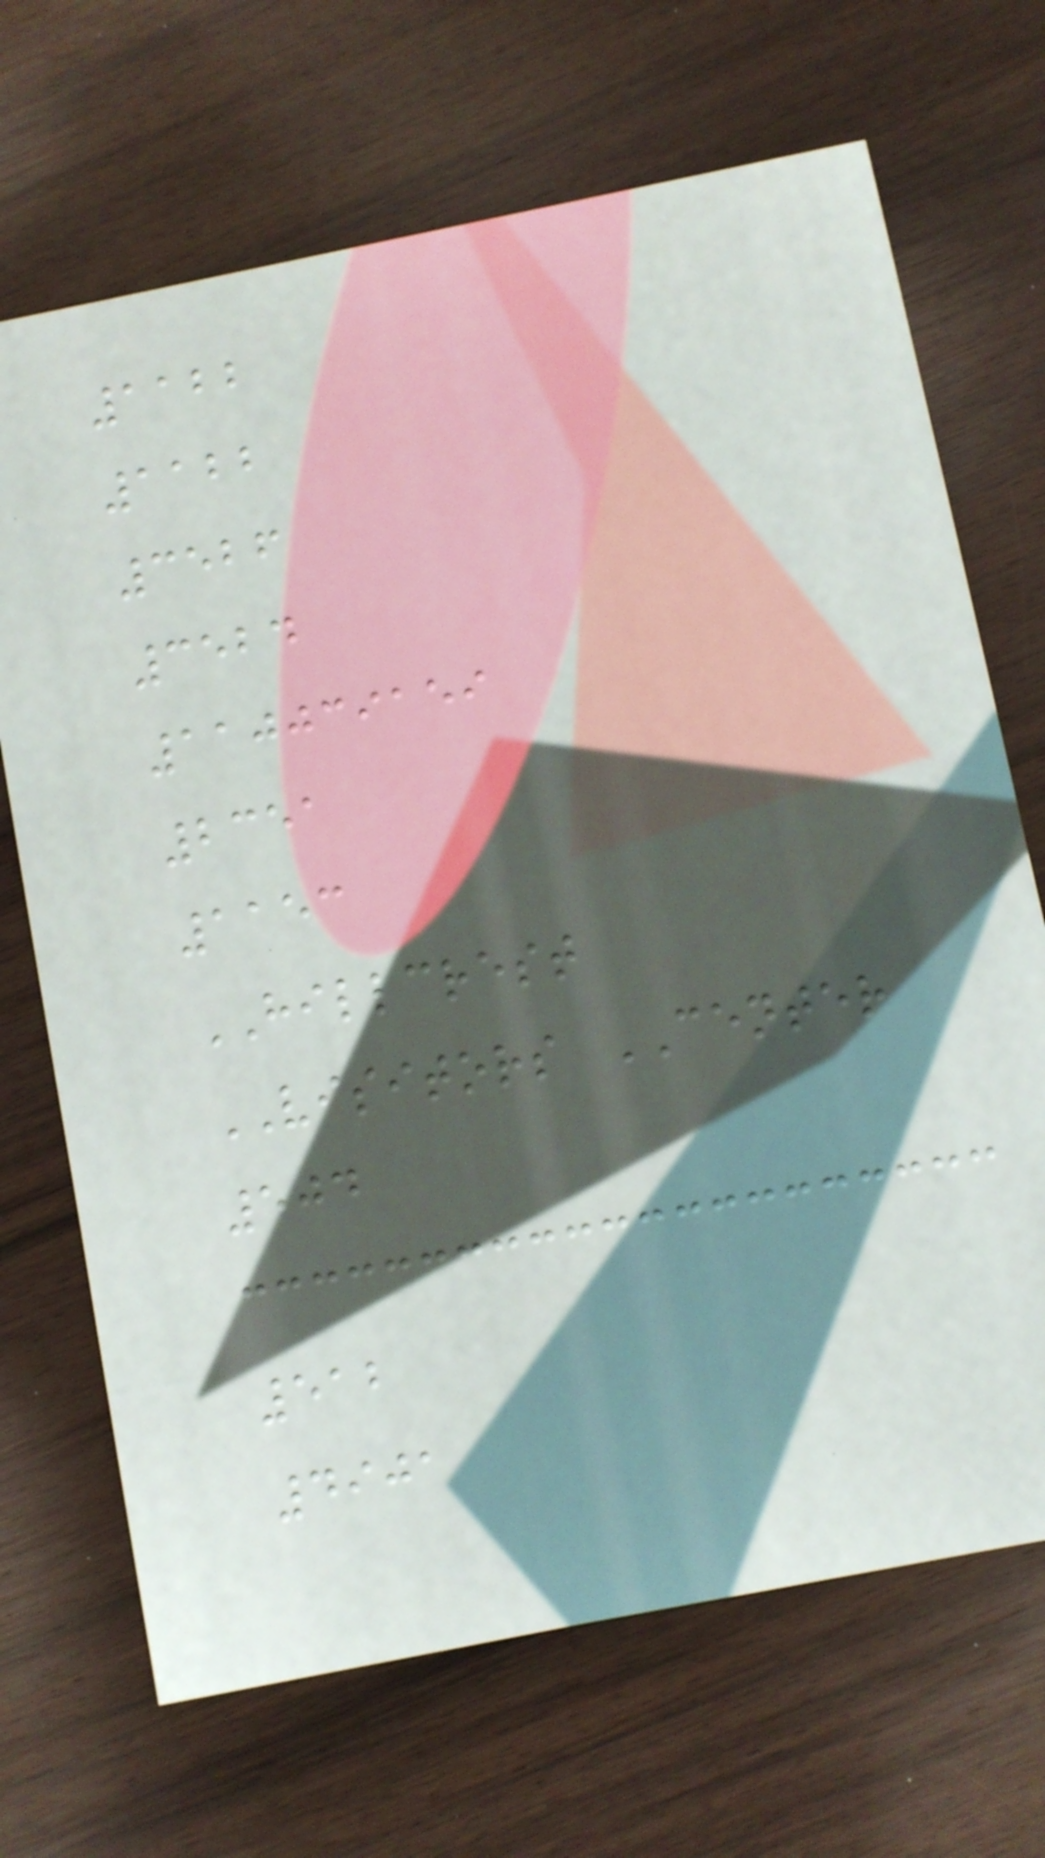1122
1122
3526
3524
110039159
2351
1153
HILLCREST
VISITORS CENTER
504
512
4901
